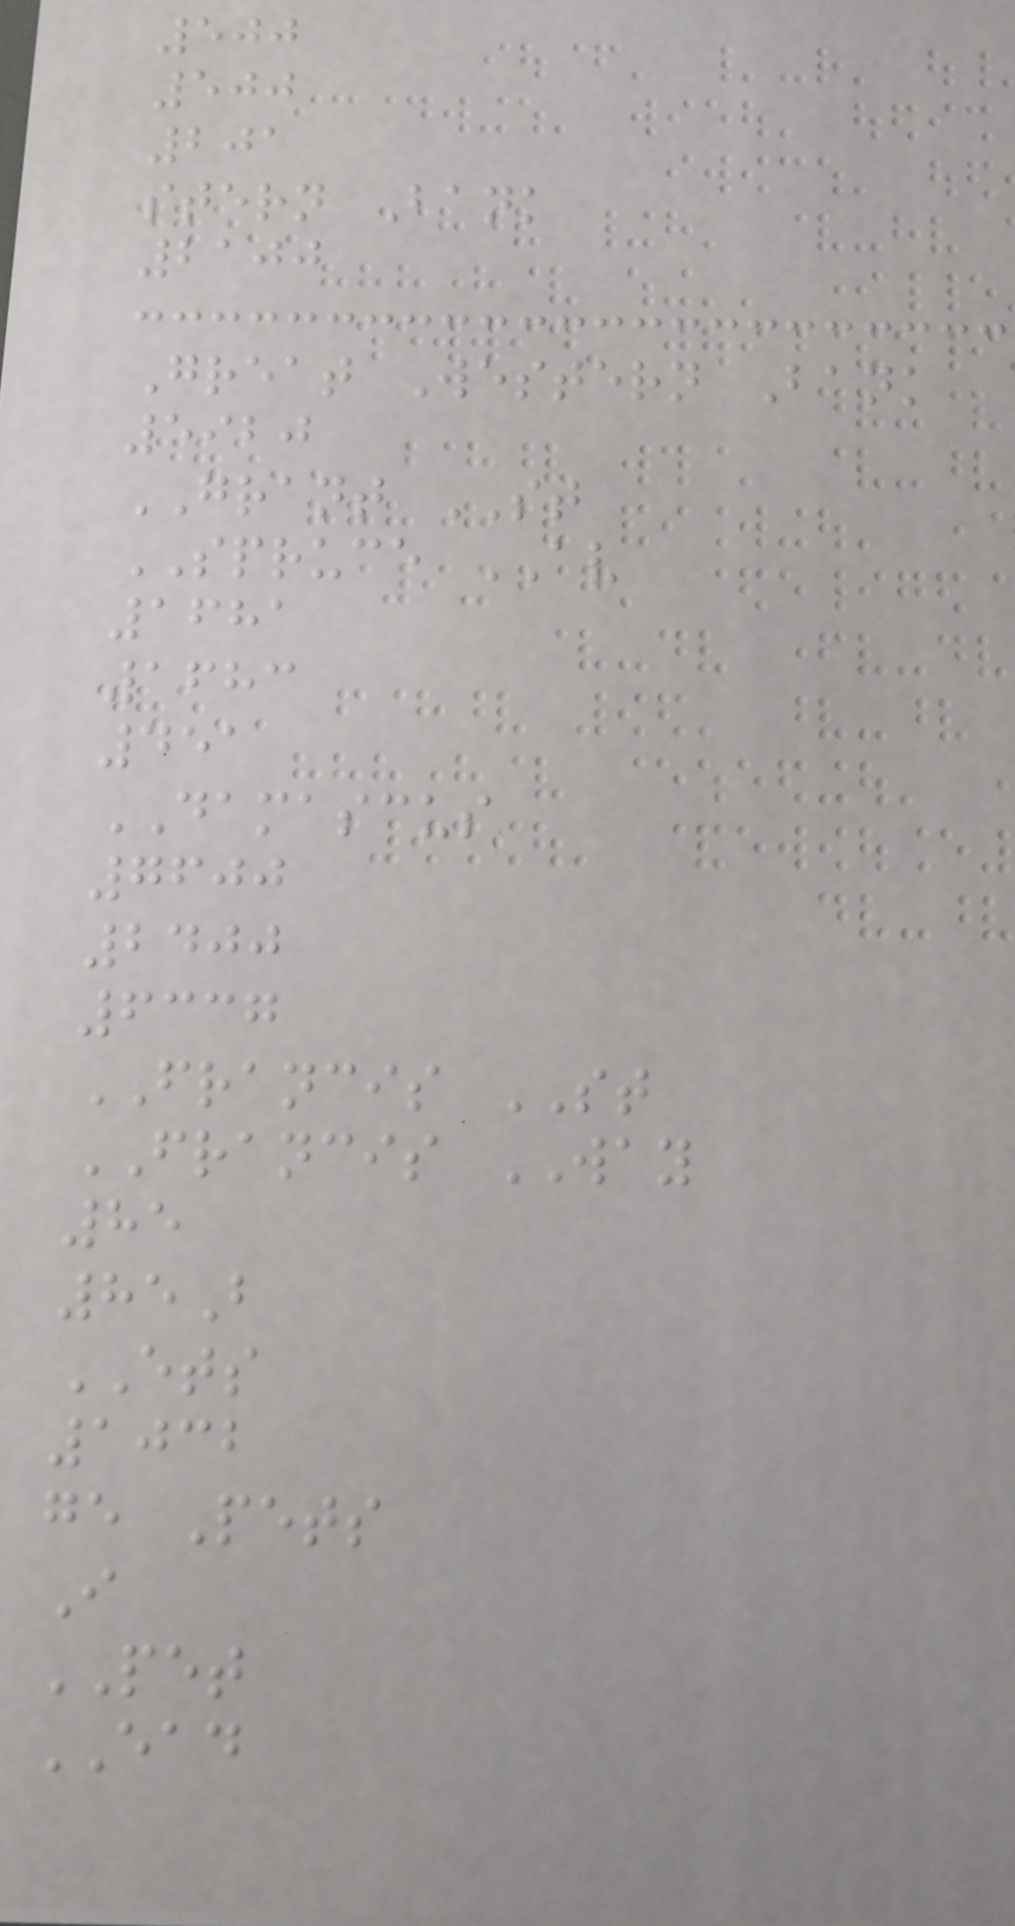500
500
201
stern Bank
2100
Great Western Bank
5920
GRANT ST
SPRUCE AV
1681
1683
451
DAMASCUS
7600
2400
6337
FRANCIS ST
FRANCIS WAY
85
85B
ETS
1032
ge Pets
I
PET
EAD
